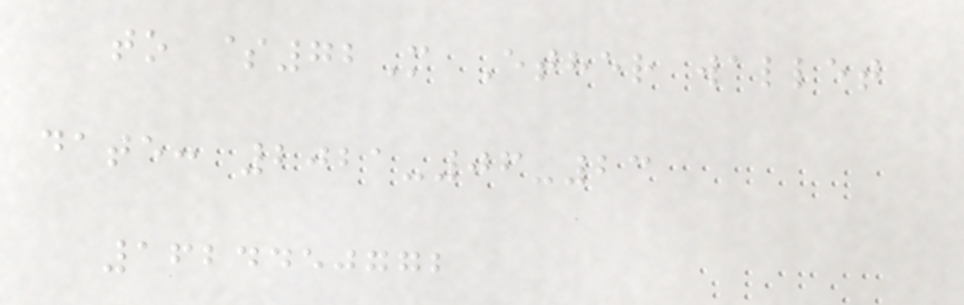to $72M Ether wallet
date: 2021-06-23
1624450772
